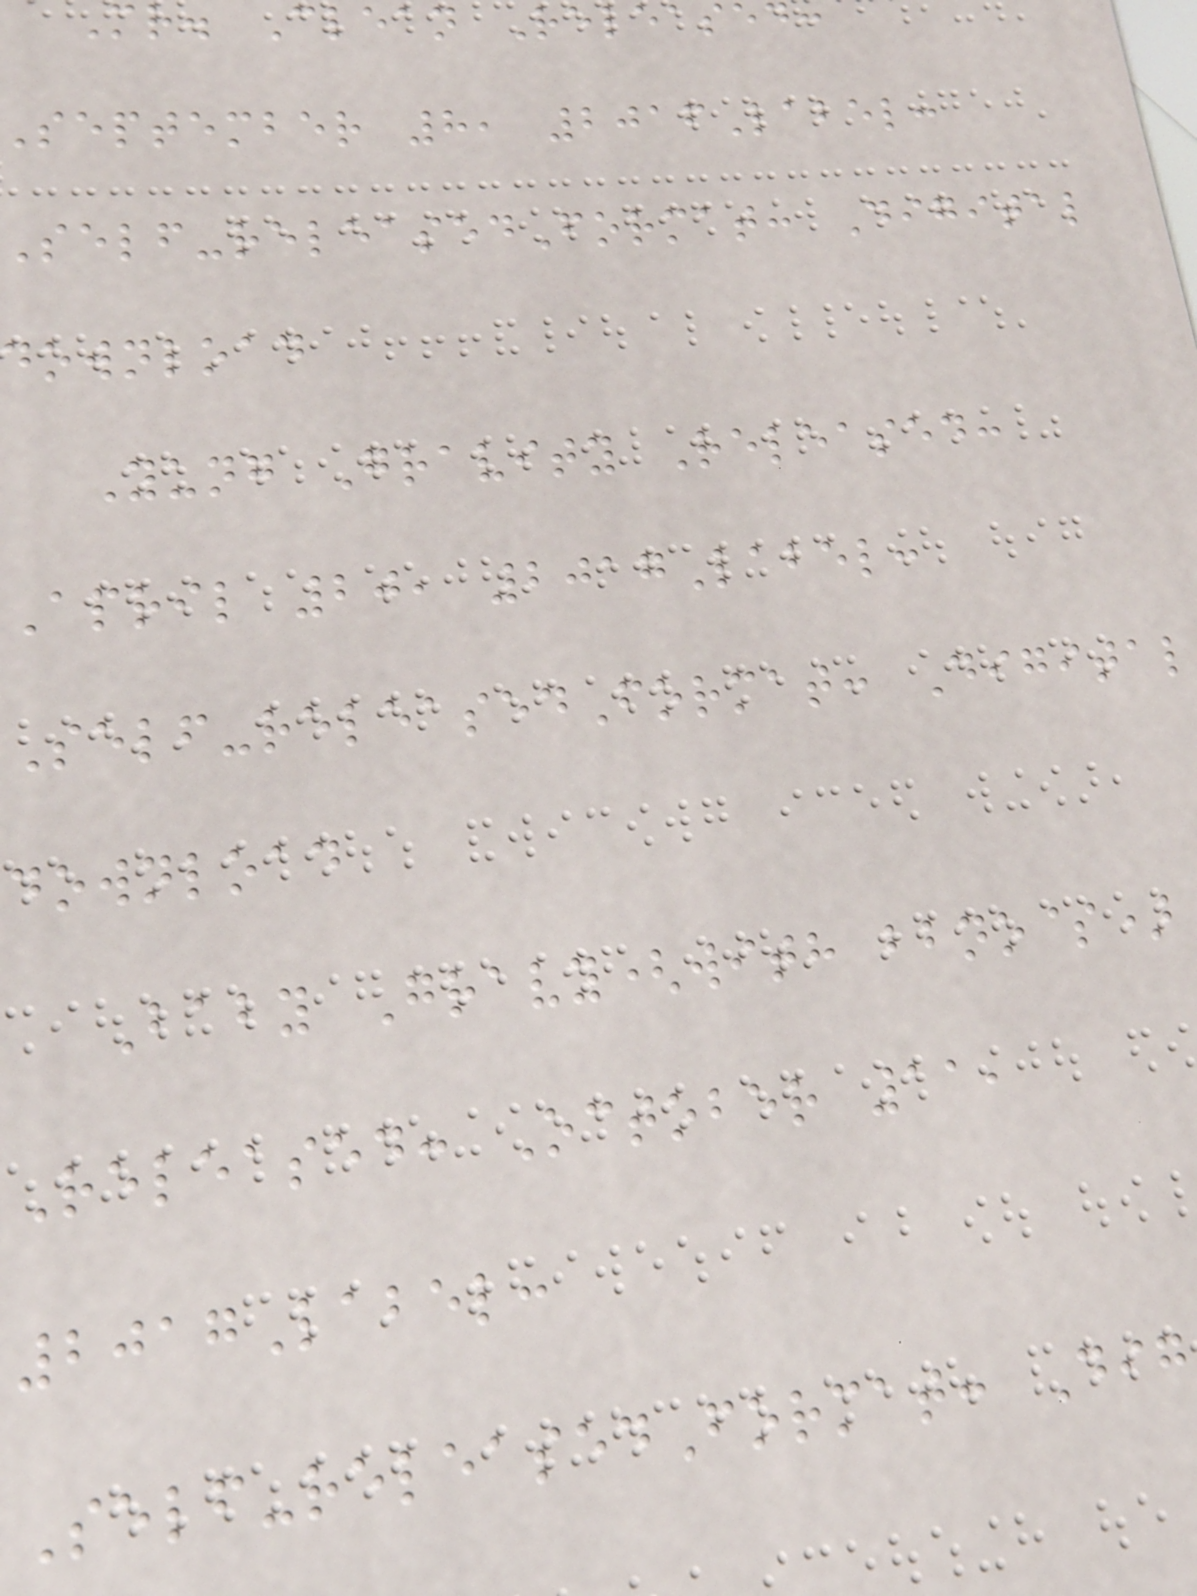Mr. Clean Released
september 8, 2016Label:
elf-releasedFormat: Digital
download
Yung Gravity Released:
April 20, 2017Label:
Self-releasedFormat: Digital
download
Baby Gravy(with bbno$)
Released: October 11,
2017Label:
Self-releasedFormat: Dig
